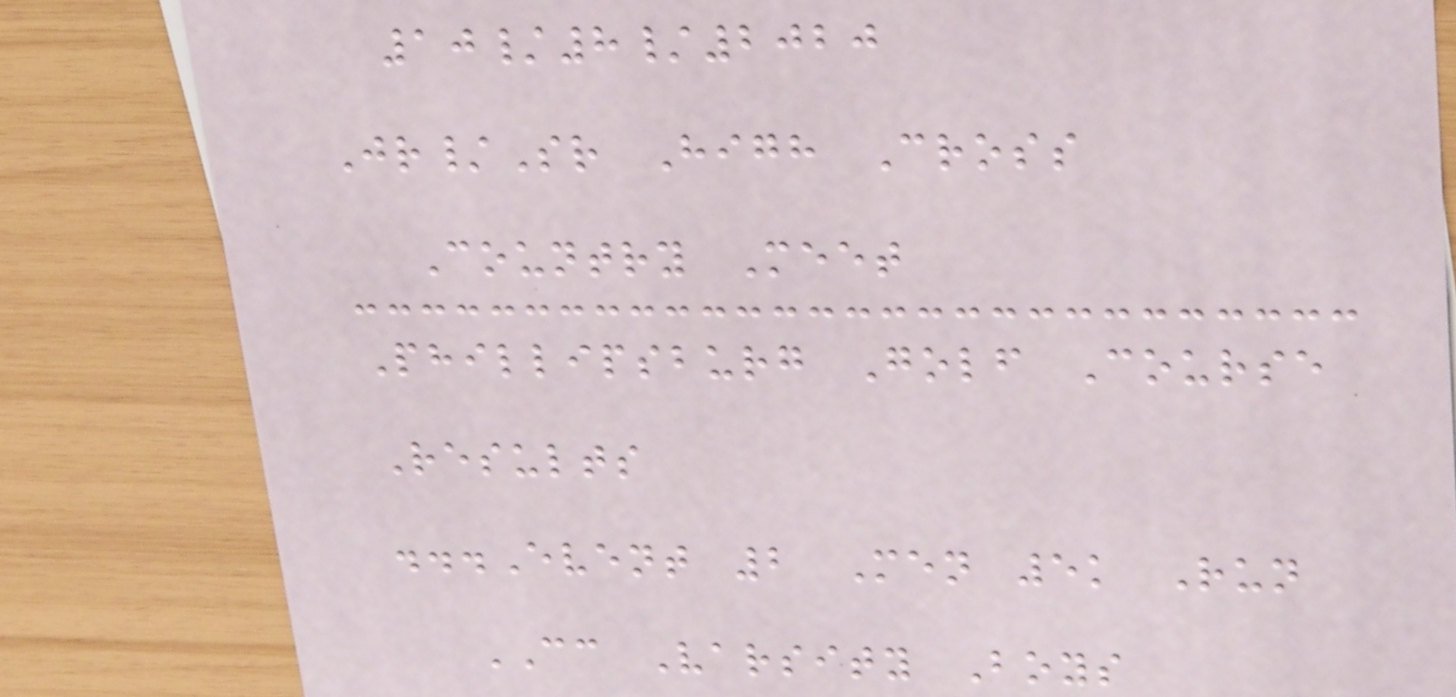10/8/2020
Jr/Sr High Cross
Country Meet
Phillipsburg Golf Course
Results
...Event 2 Men 5k Run
CC Varsity Boys
